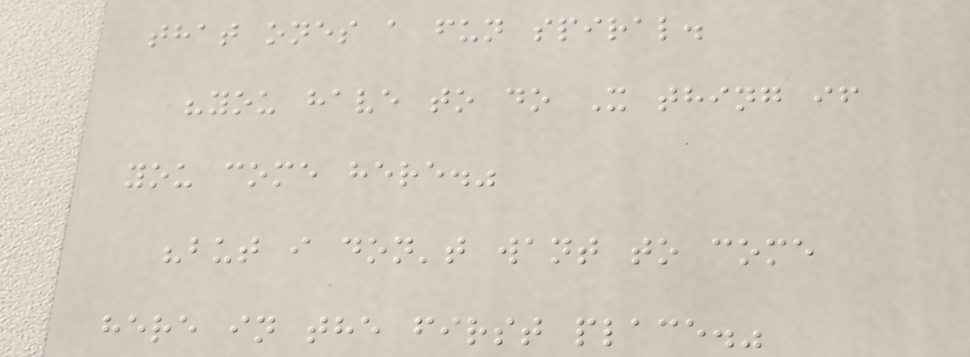that ones a fun spiral.
"you have to do X thing if
you come here."
"but i don't want to come
here in the first place."
